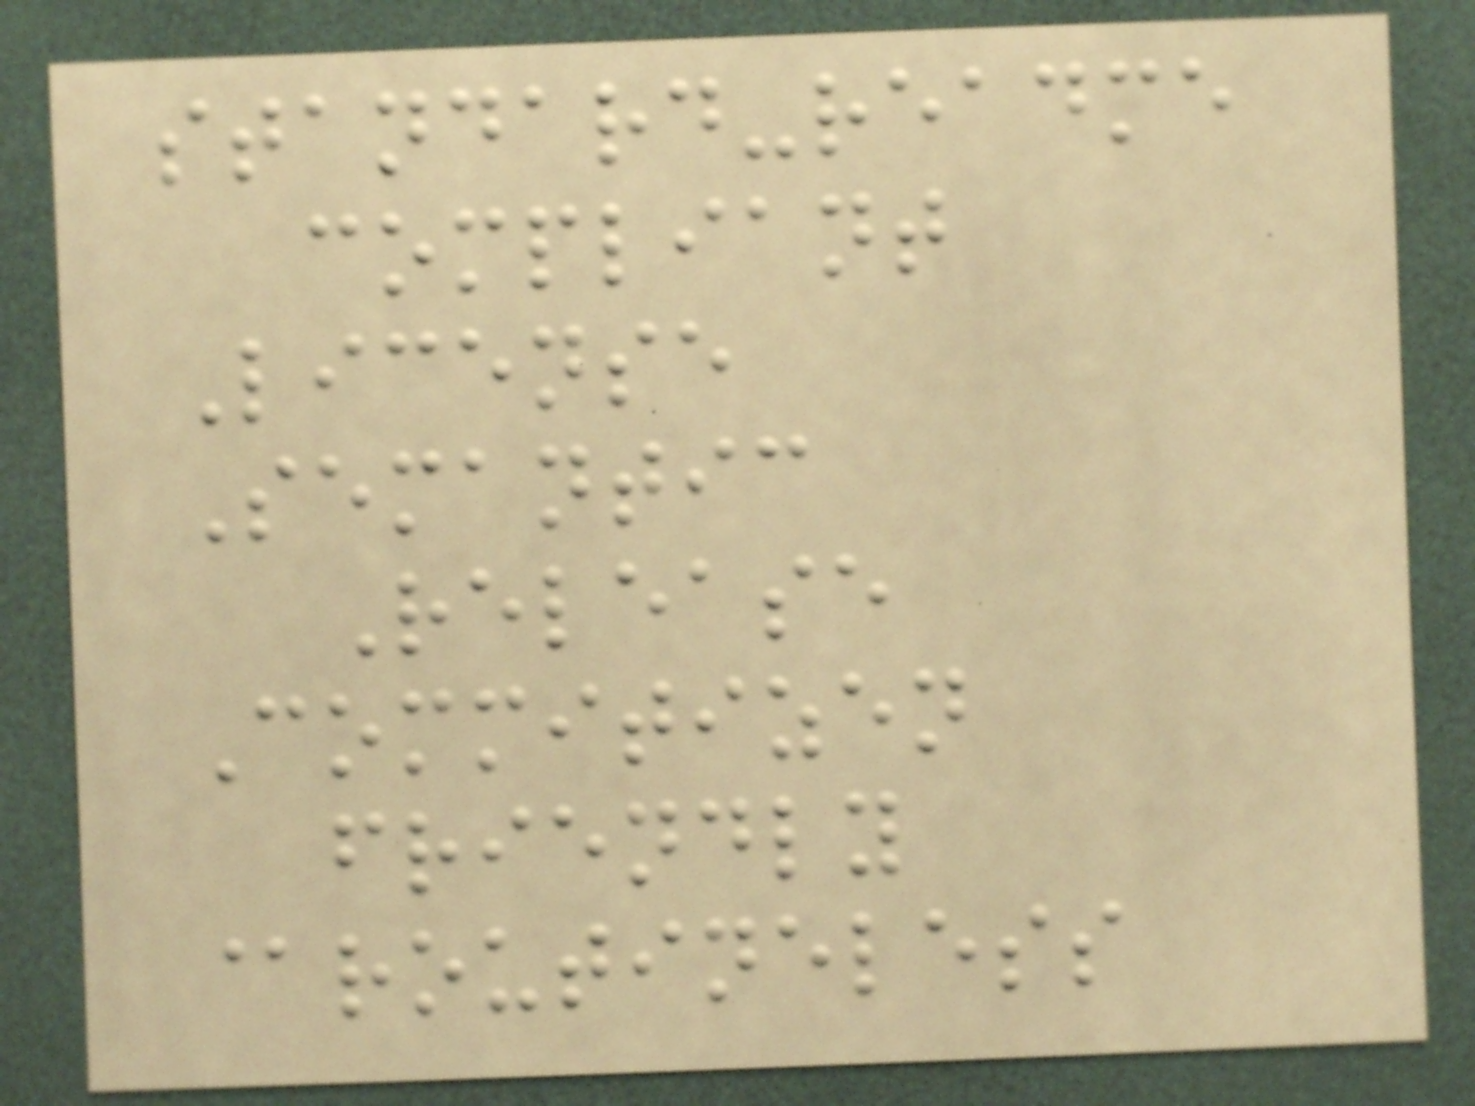standard-readme
compliant
License
Semantic
Release
Commitizen
friendly
@routineless
